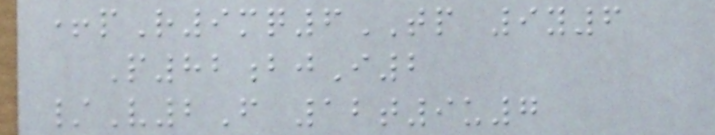+pR9mq6TP 9y6
P82bjI2
/V2F 12t9u7
